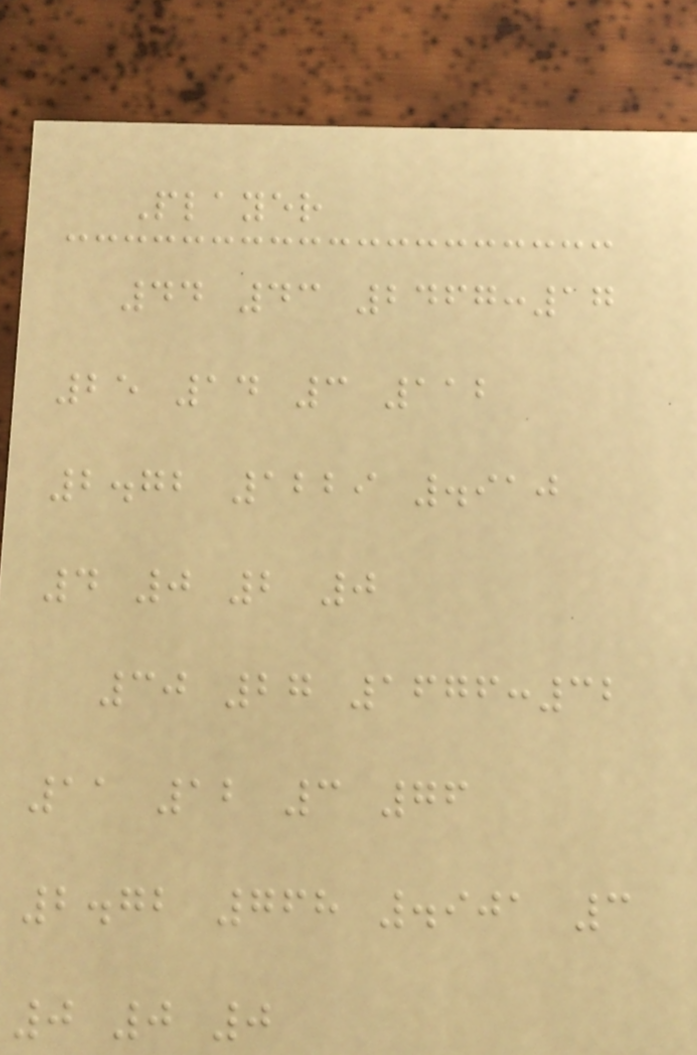Player
44 43 2467:17
25 14 3 112
2.72 1229 .910
4 0 2 0
30 27 1676:32
11 12 3 76
2.72 768 .901 3
0 0 0
